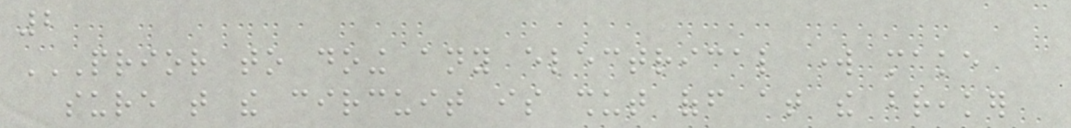2
PRIOR TO DOING ANY ELECTRICAL WORK MAKE
SURE THAT THE CIRCUIT IS SHUT OFF AT THE BREAKER
